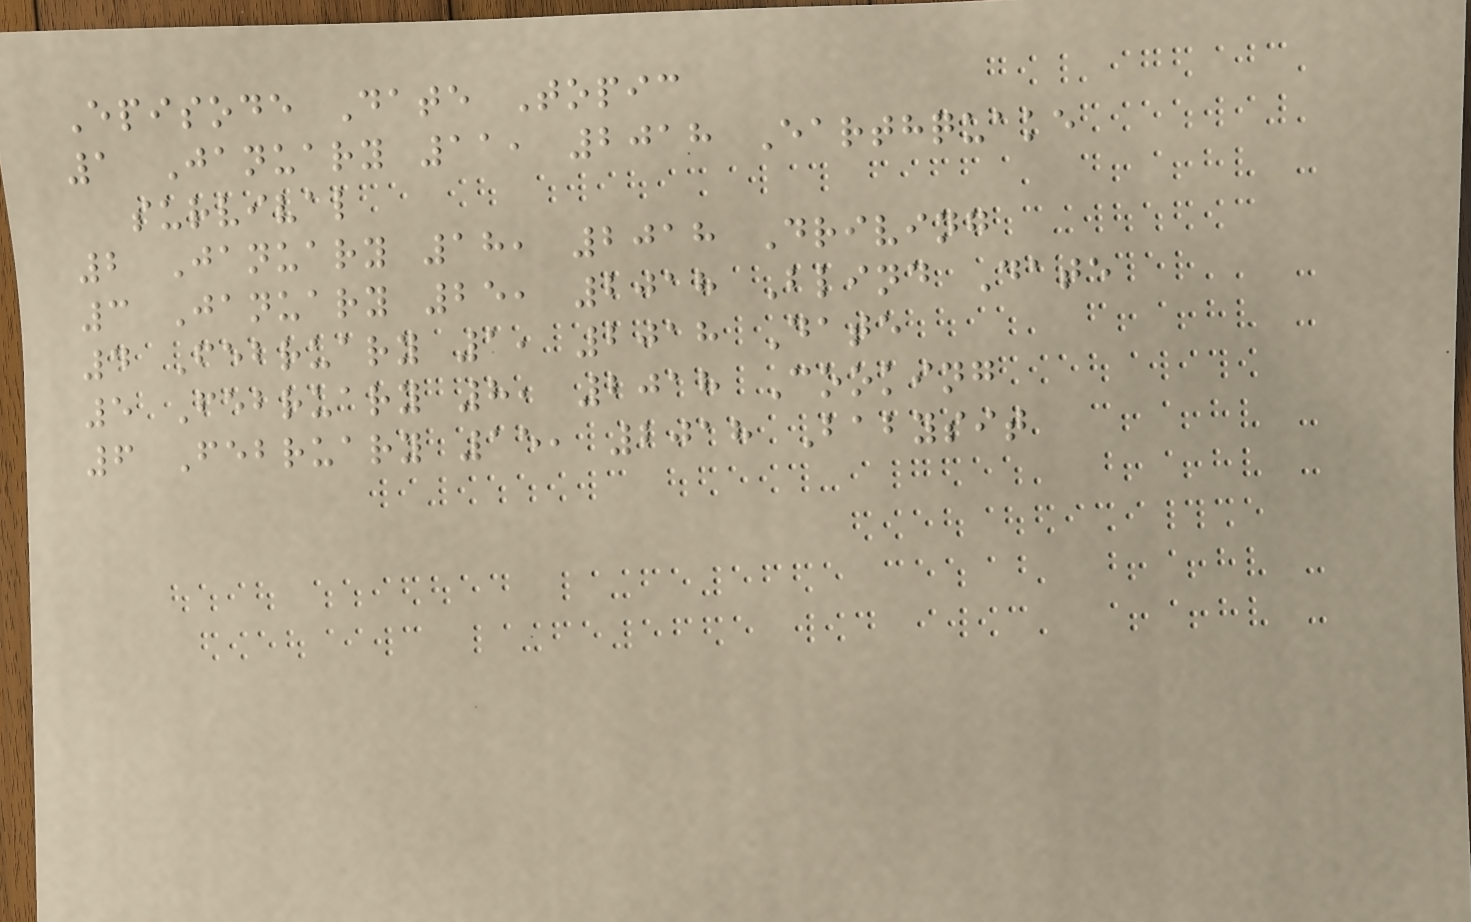Episode Date Topic
1 January 11, 2018 Earthquake
survival
2 January 18, 2018 Driving
3 January 25, 2018 Blind Date
4 February 1, 2018 Date
5 February 8, 2018 Cooking
6 February 15, 2018 Babysit
